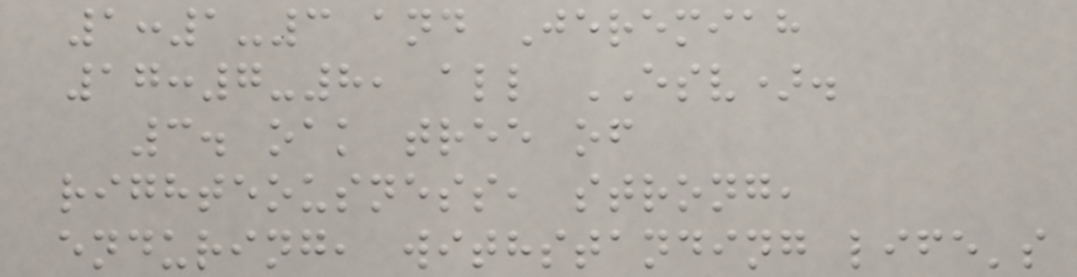1:1-3 and Jeremiah
17:7-8, all ESV).
3. oak tree of
righteousness, strong,
enduring, withstanding life's
